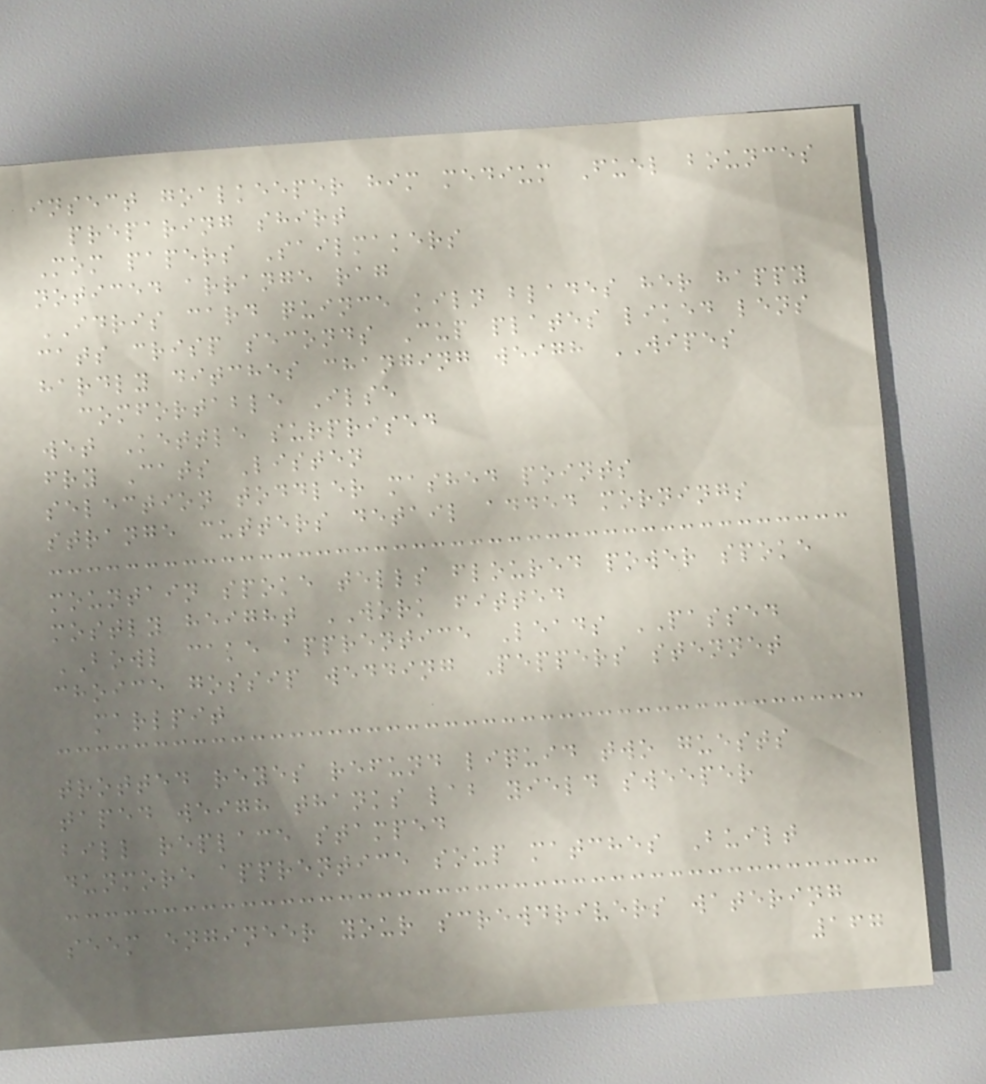insect goalkeeper him medium Fuel bounces
preparing shirt
Mom papers Sailmakers
noticed arrange rag
IDRIS card quince kiln blades her happy
cats crisp seconds Cup plates liked lens
hardly ditches changing weigh WIPES
comfortable Ilse
wet Kettle surprised
fry Cats Listen
selection toddler mashed points
strange cutters detail added mornings
mountain spoke tells floured power spoke
mostly height WORK fitted
BOWL cake apprentice Leads PASSED
choice gossip wedding Peppers stennet
marlpit
trotted reyes refund liquid two guests
taped weigh thanks lab yield sweeper
bill replace stamped
dunmore apprentice soup matches Built
seem engineer your screwdrivers watering
167
